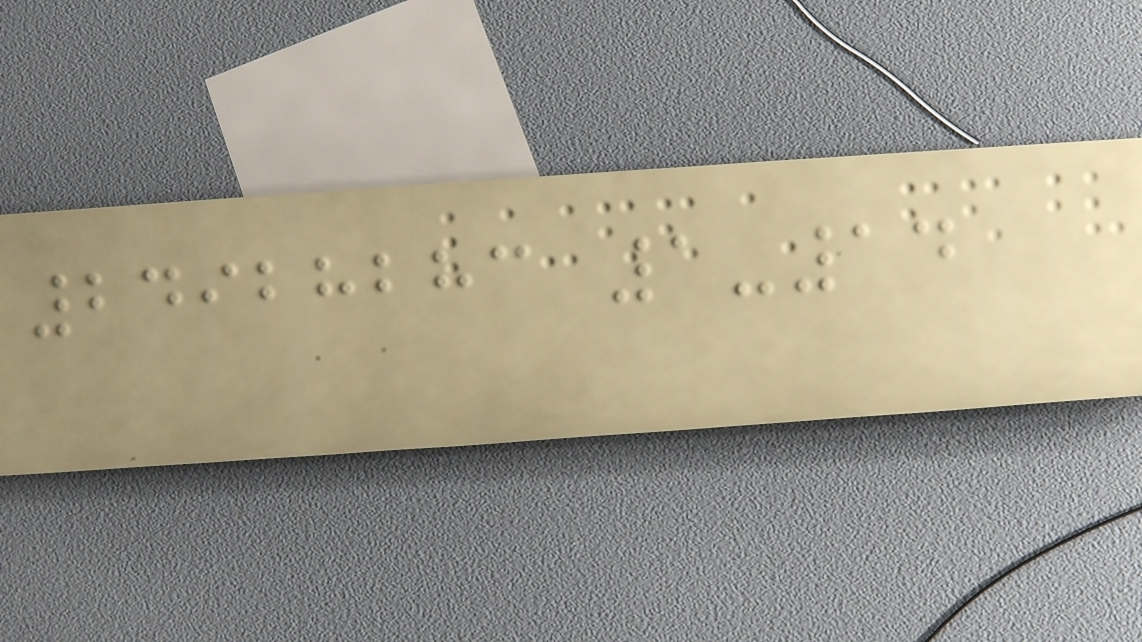24928283 1-14
